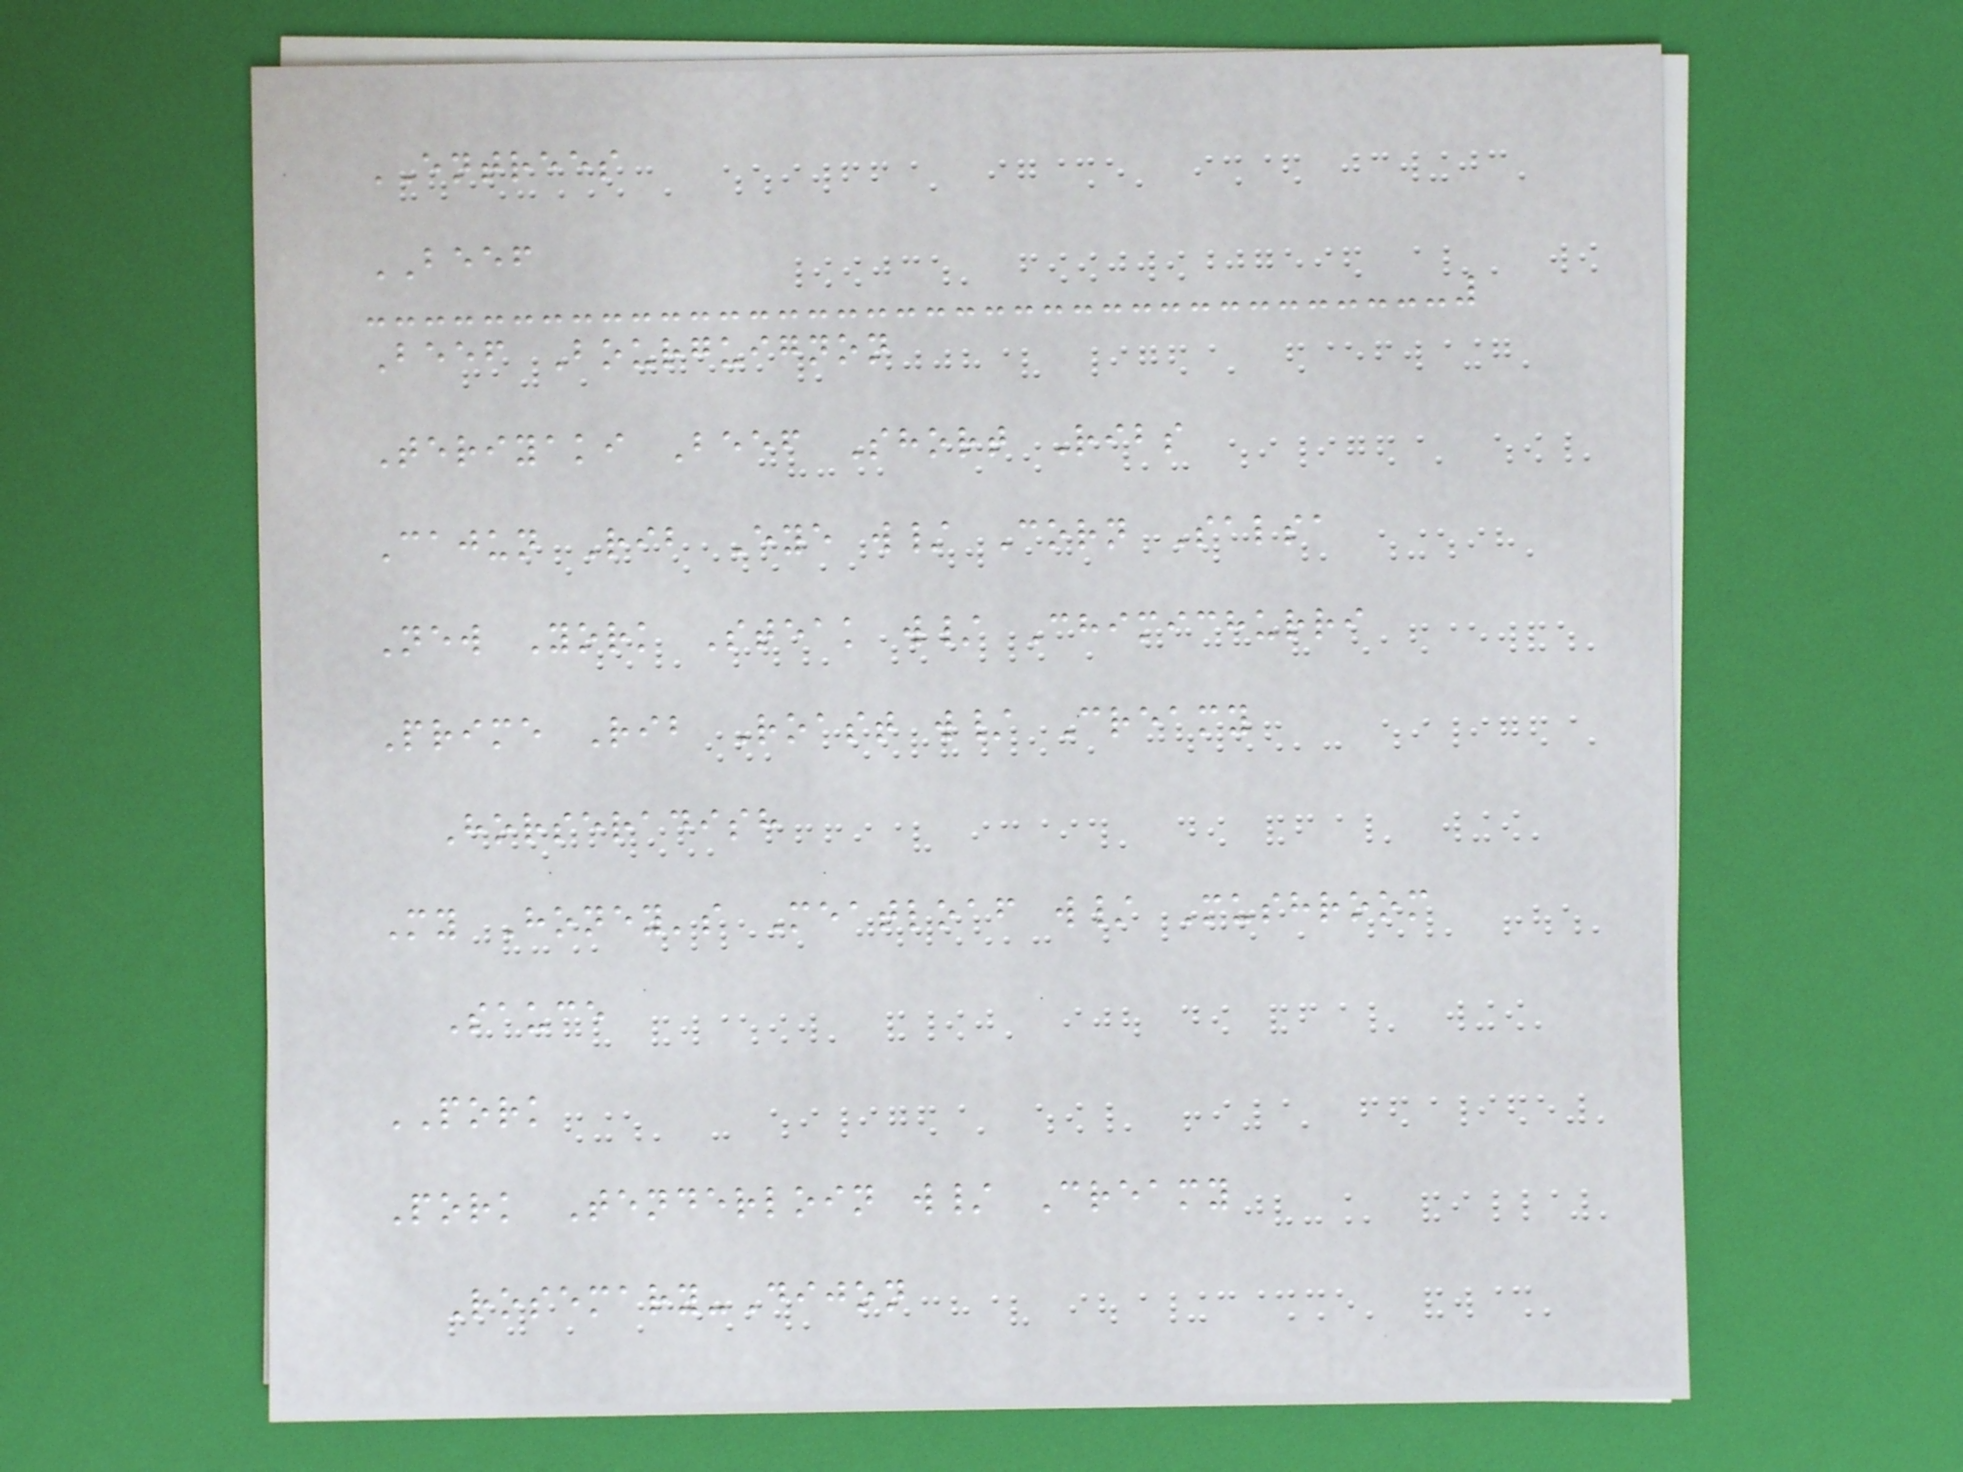ENTREES
BEEF
Beef Bourguignon
Teriyaki Beef Short Ribs
Cajun Rib Eye w/ Corn Salsa
New York Steak w/ Chimichurri
Prime Rib Roast w/ Creamy
Horseradish
My Honey's Meatloaf w/ Mushroom
Sauce
PORK
Pork Tenderloin w/ Creamy
Rosemary-Dijon
